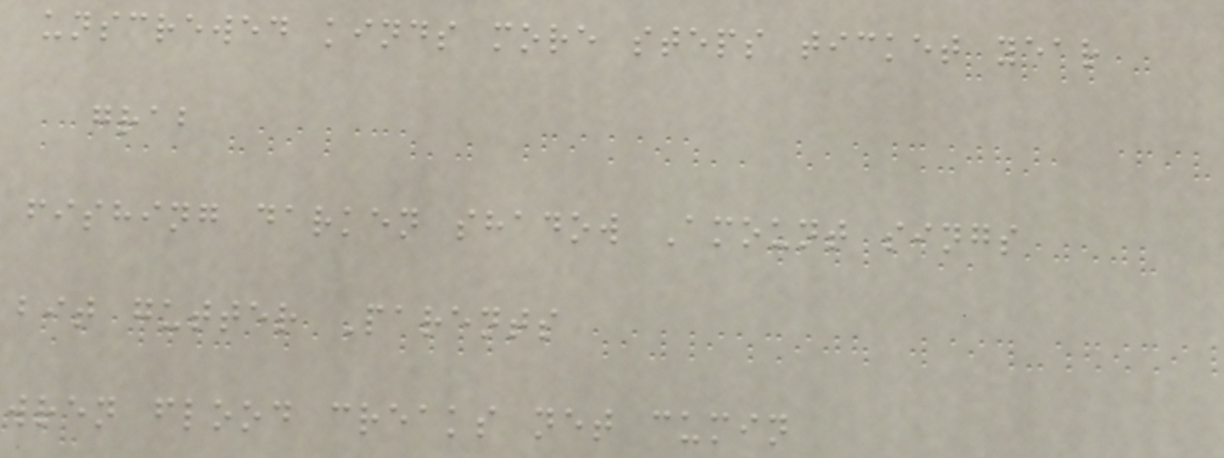unscrewed kinds more steps ticket year
grab
fishing darken shadow Amount sings
bit gutter Parents
wren flood creaks net cumin
